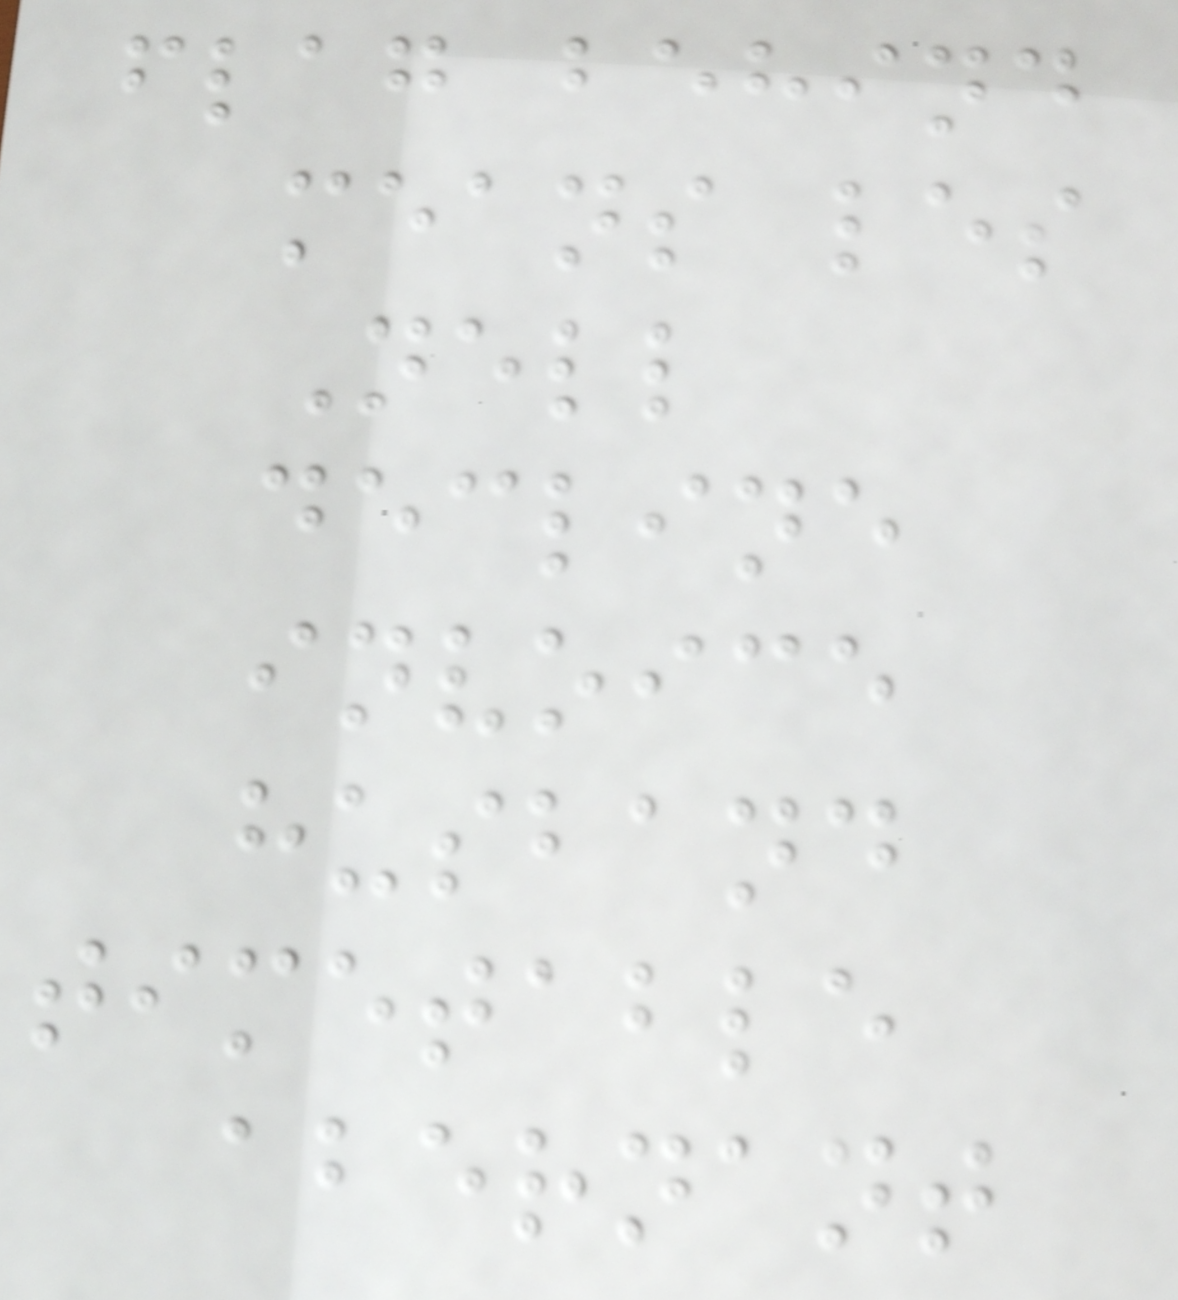flag behind
means les
Nell
decline
invoice
husband
timetable
abernant
